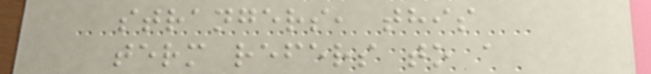strangers, this
term refers to a
